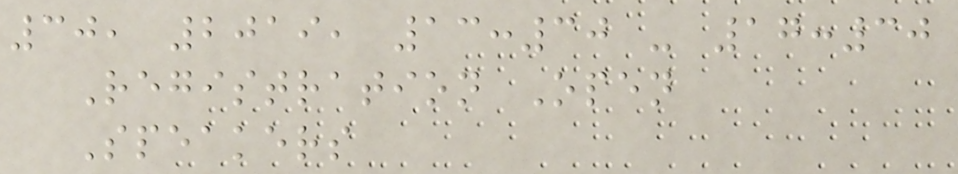30, 2019, 13:30 - 17:30
Registration Open
Speakers
